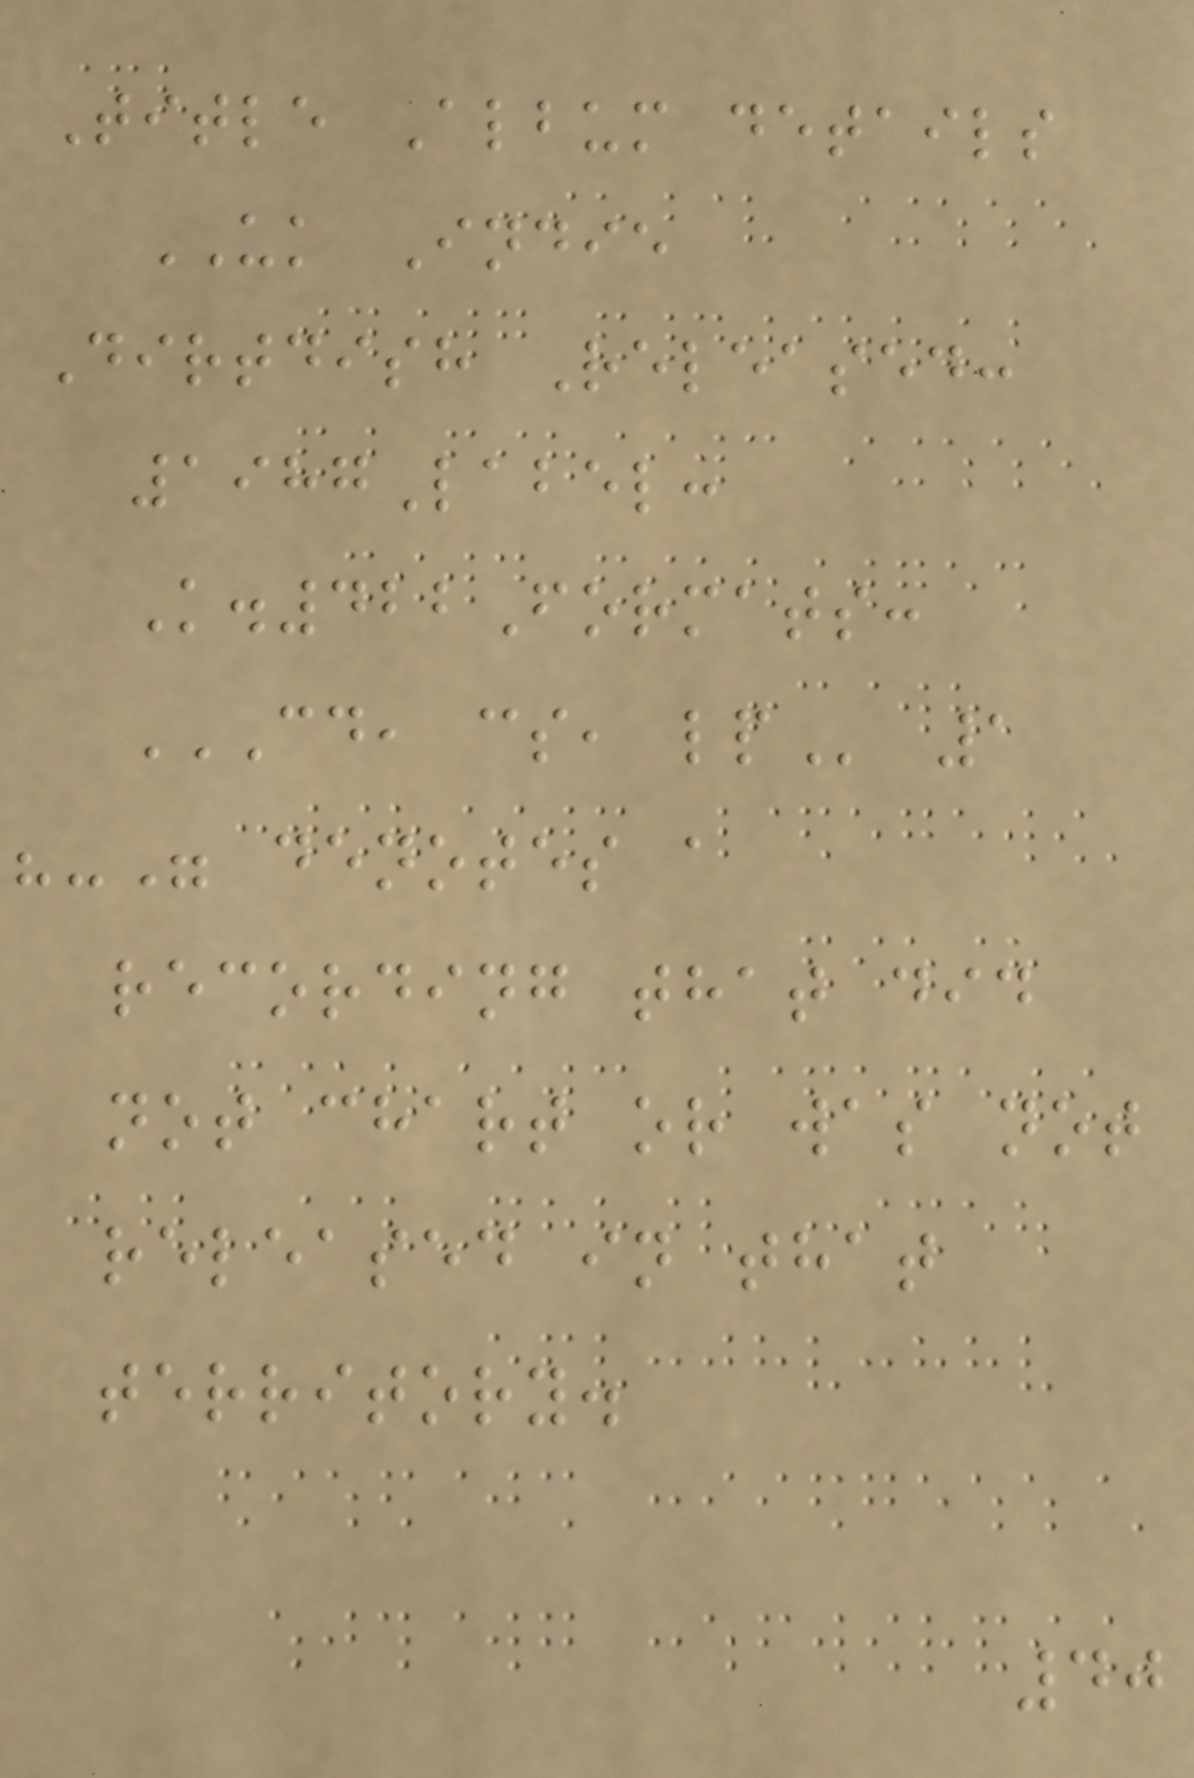Title Album details
UK Indie
Dirtdish Released:
1987Label:
K.422Formats:
CD, CS, LP 1
"-" denotes a
recording that did
not chart or was not
released in that
territory.
40
